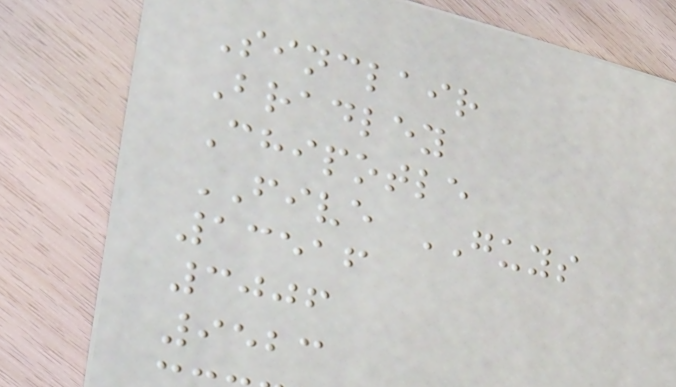Sinclair
Bradley
Chipotle
FIVE GUYS
13516
3006
9523
